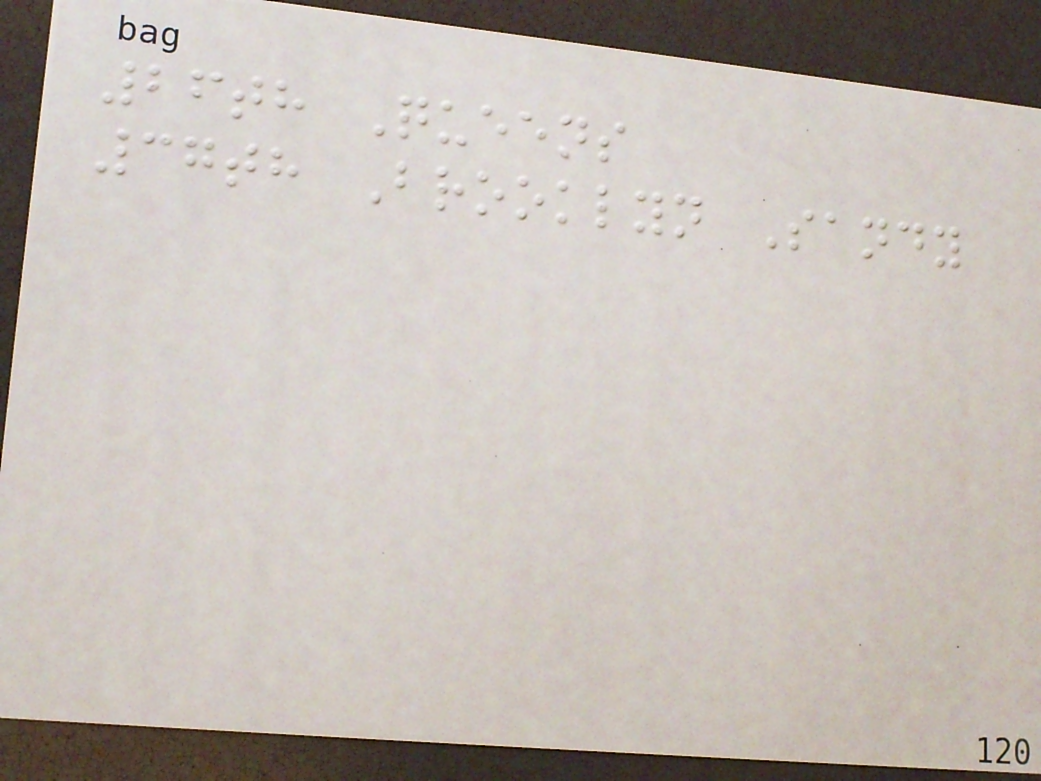26th Queens
37th Brooklyn Sandy
